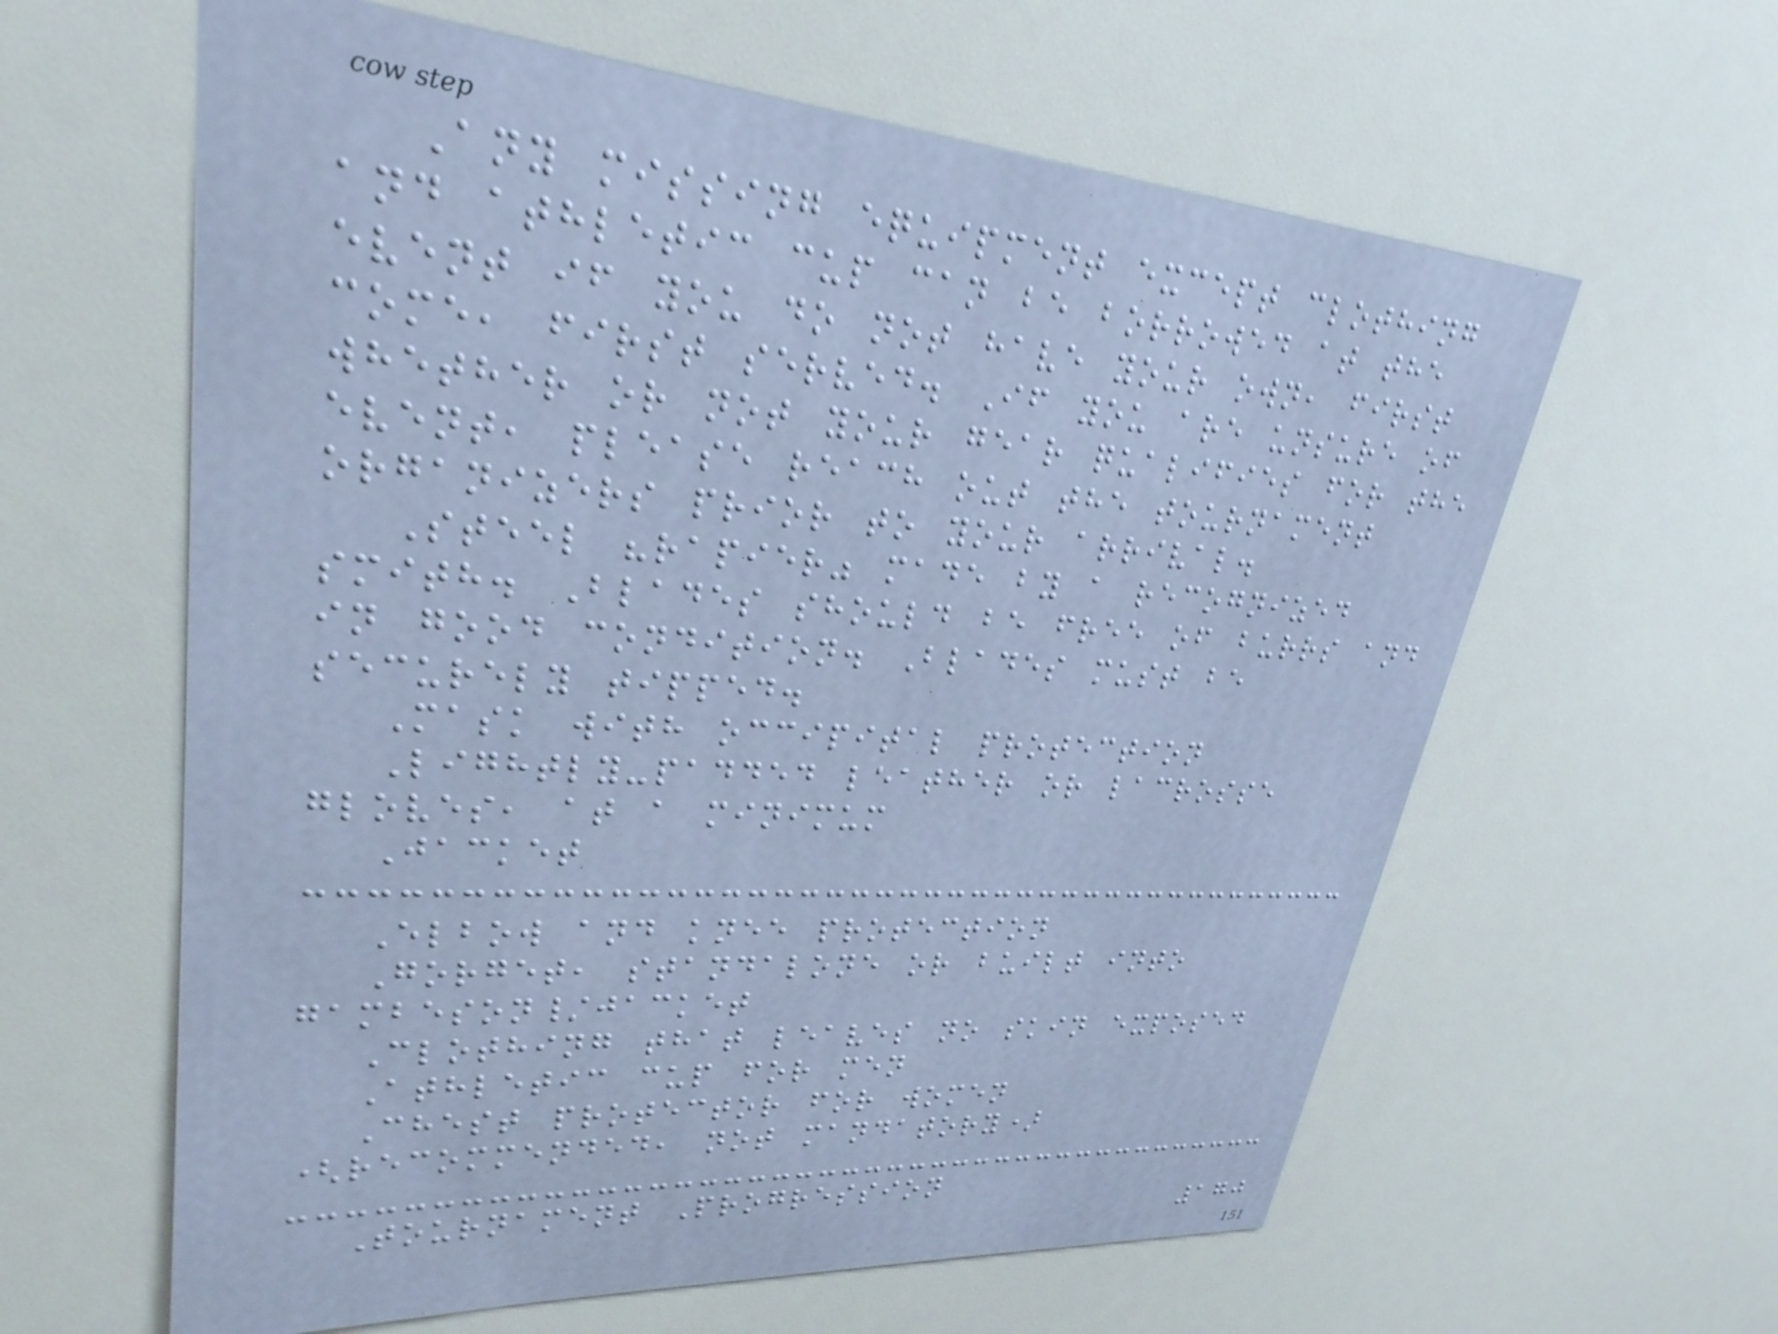Any missing equipment except clothing
and athletic cup can be borrowed at the
event if you do not have your own, first
come, first served. If you are unsure of
whether or not your gear qualifies for the
event, please reach out the tournament
organizers prior to your arrival.
Steel "rapier" made by a recognized
smith. Blades should be free of burrs and
in good condition. Blades must be
securely tipped.
Mask with occipital protection
Lightly-padded leather or lacrosse
gloves, at a minimum
Jacket
Elbow and knee protection
Gorget, standalone or built into
gambeson/jacket
Clothing that leaves no skin exposed
Athletic cup for men
Chest protector for women
(recommended, not mandatory)
Tournament Progression
170
